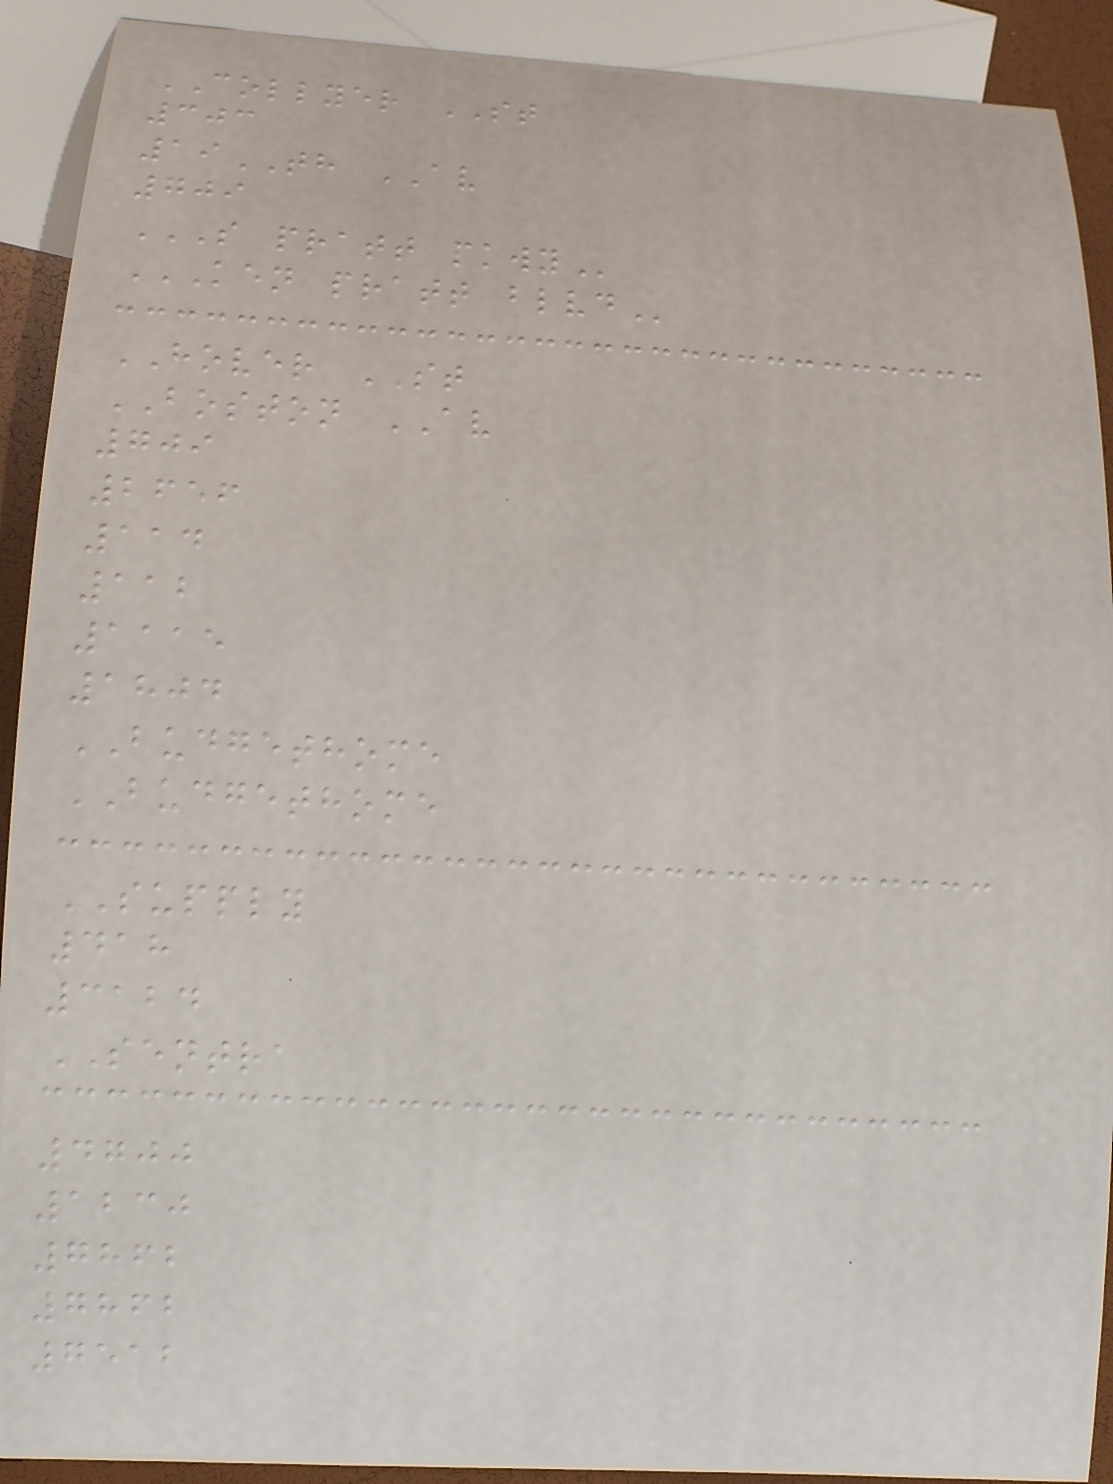COLLYER ST
303
19TH AV
709
S PRATT PKWY
KEN PRATT BLVD
HOVER ST
BOSTON AV
709
2656
114
112
1115
1804
BUDGETHOME
BUDGETHOME
SUPPLY
418
3124
SENTRA
4700
1230
7862
7862
7512
